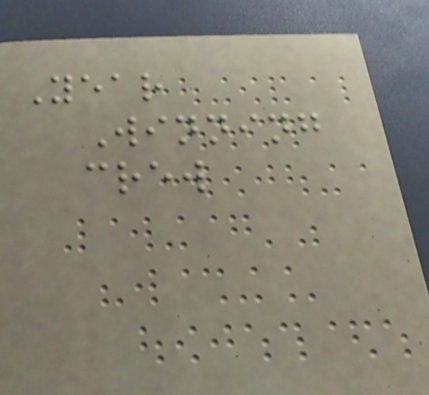Year
Winning
crew
